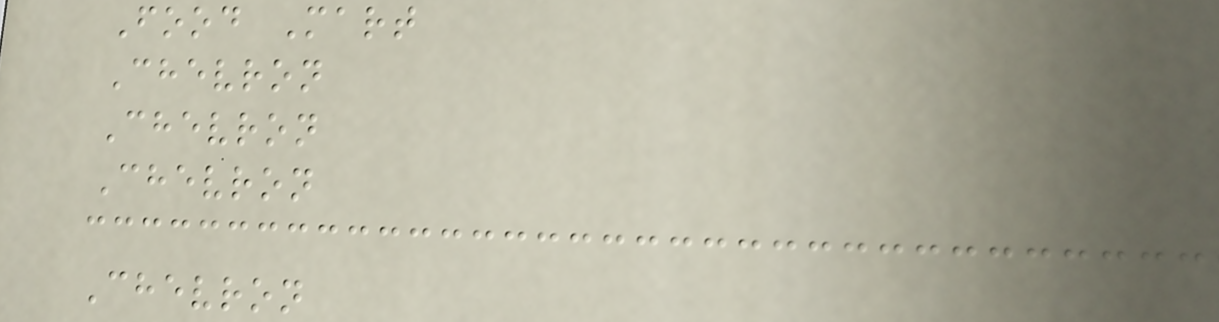Food Mart
Chevron
Chevron
Chevron
Chevron
